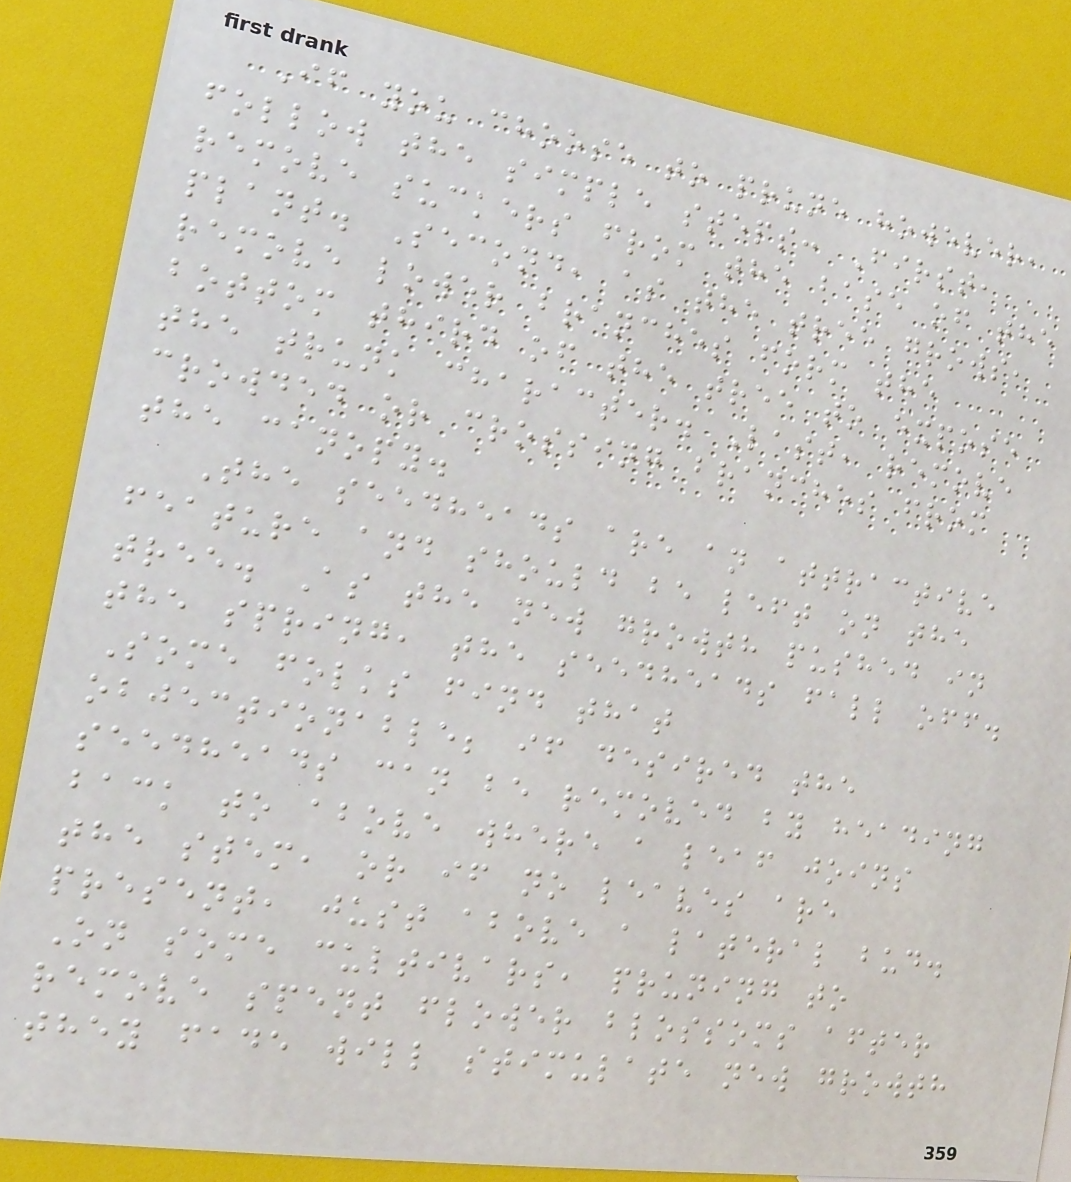If you choose to prune however,
follow the simple steps: First,
remove suckers from the base of the
plant. Second, as the tree grows,
remove lower branches form the
bottom third of the tree to expose
the trunk character. Last, remove
crowded or crossing branches from
the canopy.
The seedheads are an attractive
feature and should be left on the
tree. As the new growth pushed in
the spring, the seedheads fall off.
Some folks find that
objectionable; if desired the
seedheads can be removed by heading
back to above where a leaf joins
the stem, or if no leaves are
present, just above a lateral bud.
On some cultivars, pruning to
remove spent flower blossoms after
they fade will stimulate new growth
